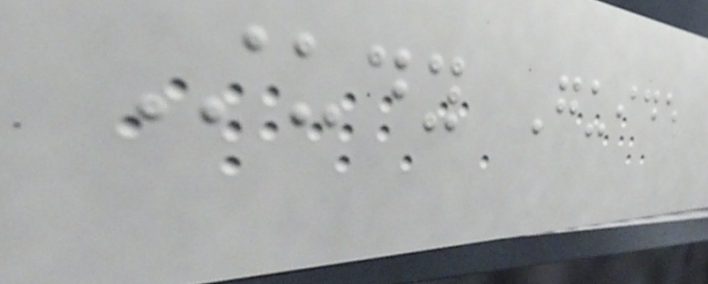Study Guide
